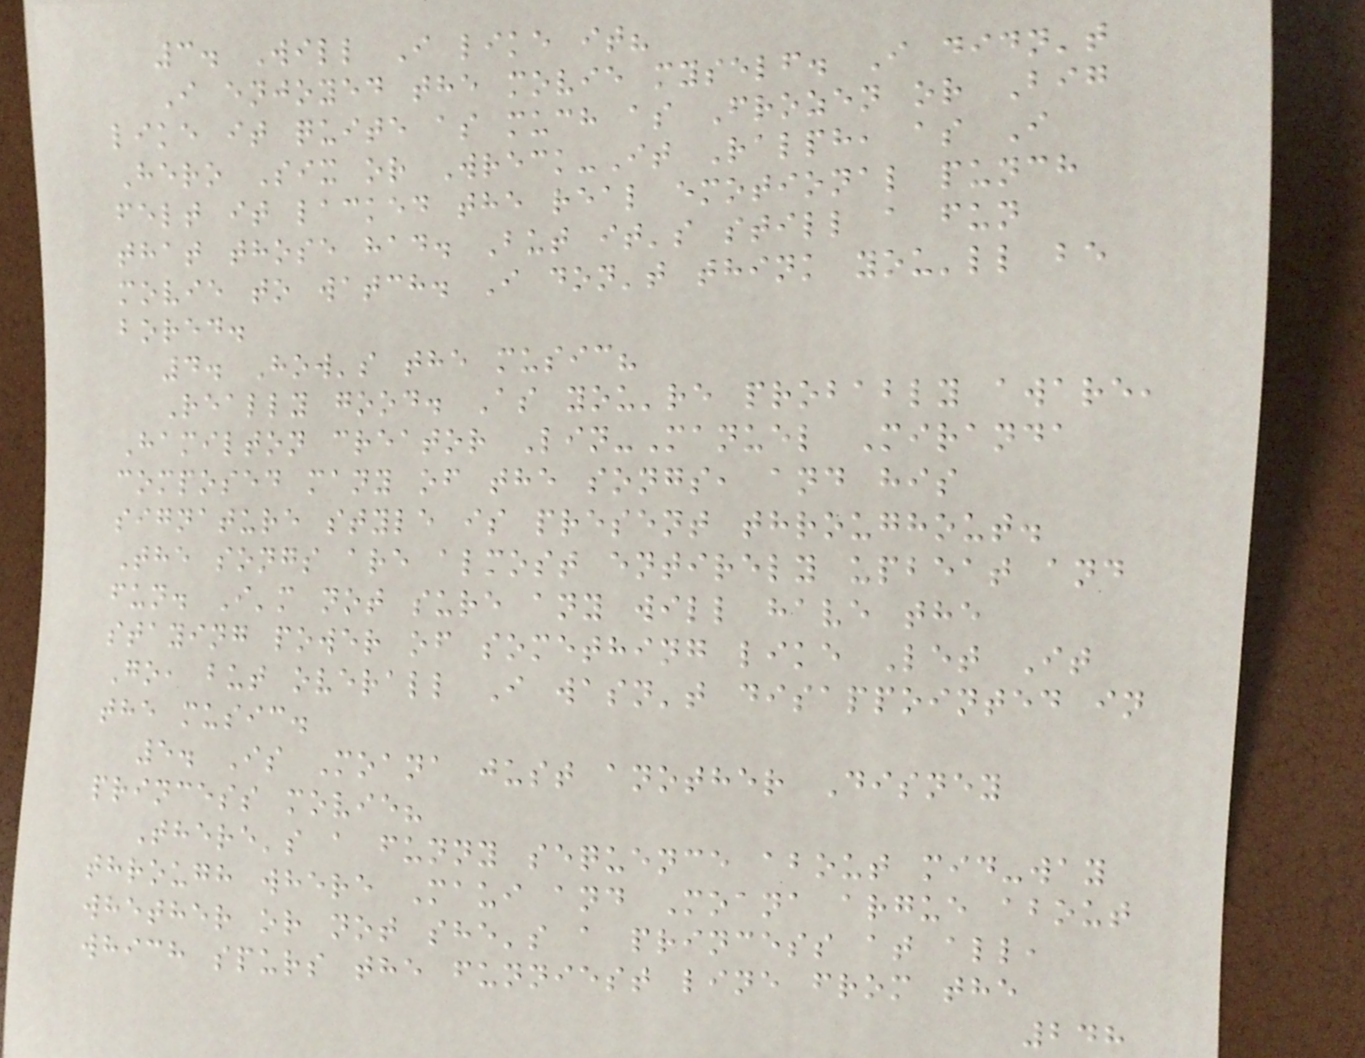3. Will I like it?
I enjoyed the movie myself. I didn't
like it quite as much as Frozen or Big
Hero Six or Wreck-It Ralph, as I
felt it lacked the real emotional punch
that those had. But it's still a fun
movie to watch. I don't think you'll be
bored.
4. How's the music?
Really good. As you're probably aware,
Hamilton creator Lin-Manuel Miranda
composed many of the songs, and his
signature style is present throughout.
The songs are almost entirely upbeat and
fun. I'm not sure any will have the
staying power of something like Let It
Go, but overall I wasn't disappointed in
the music.
5. Is Moana just another Disney
princess movie?
There's a funny sequence about mid-way
through where Maui and Moana argue about
whether or not she's a princess at all,
which spurs the funniest line from the
248
